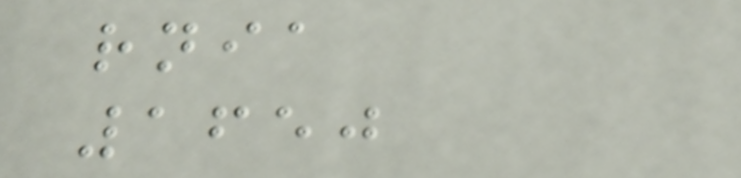rnia
1650
